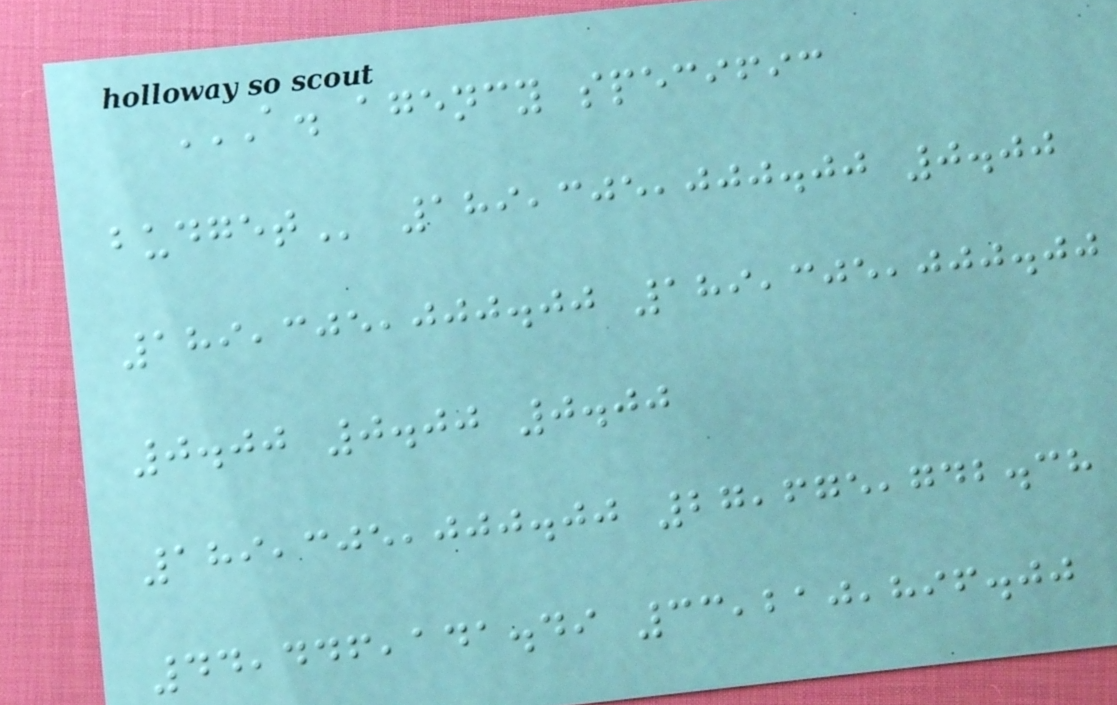A. AGENCY SPECIFIC
BUDGET 189,305,000.00 0.00
189,305,000.00 189,305,000.00
0.00 0.00 0.00
189,305,000.00 27,675,742.38
44,446,141.49 33,210,896.00
